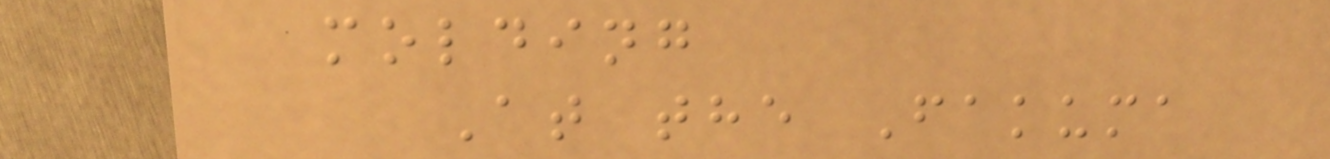molding
At the Fakuma
